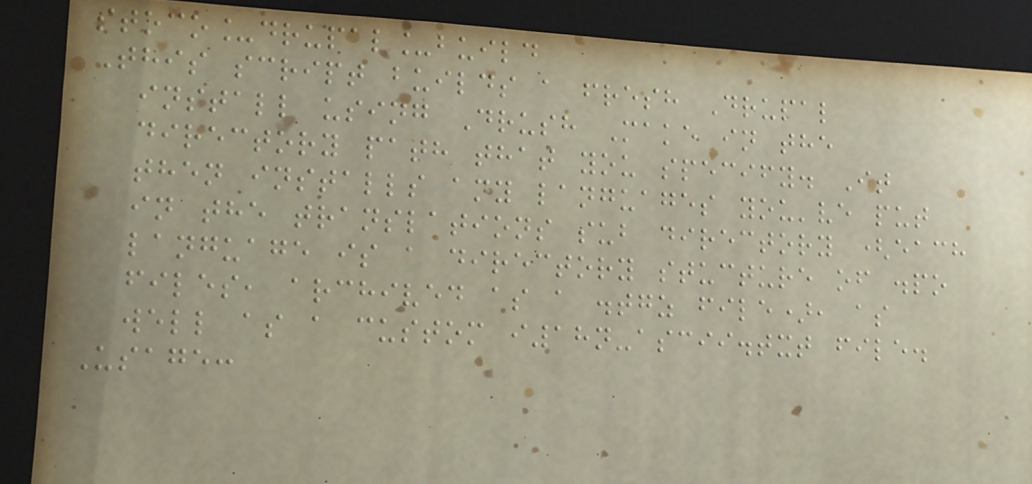stoco_drupal_build
This script builds a fresh Drupal
install using Drush Make in the
directory path that you specify. It
then installs any languages you've put
in the translations sub directory (each
language is a directory stucture of .po
files, archived as a .tgz file), as
well as a custom i18n-ascii.txt file.
Usage:
